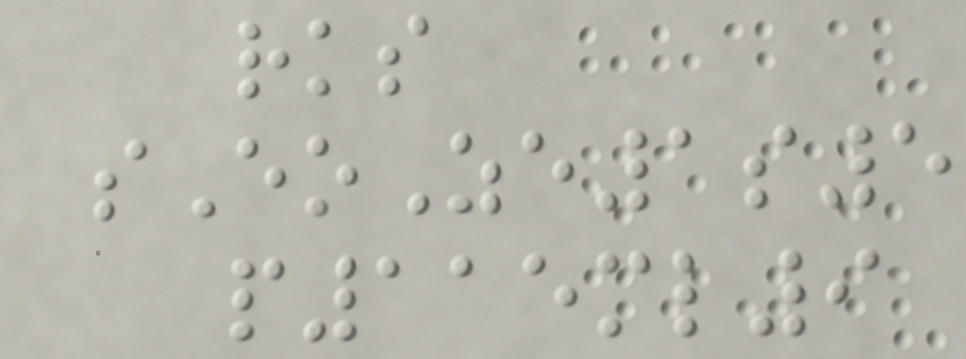rks
sEoZe1s5
p115ml9
